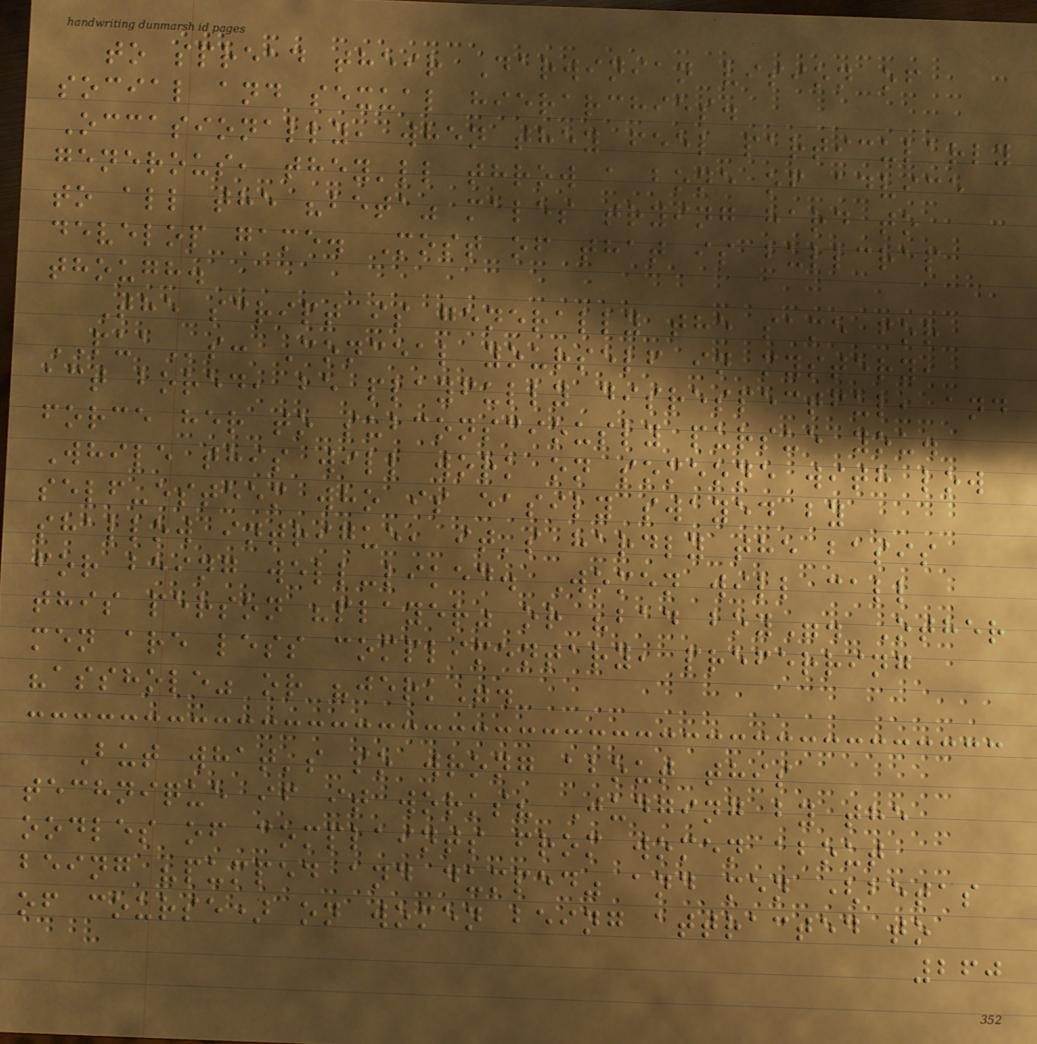to spread their Darwinian vision of
social and sexual hierarchies.
Occasionally, when they feel particularly
generous, they'll throw a bone of advice
to all the "beta" males trying hard to
develop game. Most of that is bullcrap
though.
The script is generally the same for
PUAs: Conceal yourself in mystery,
act bored, be playfully disrespectful, and
force her to subconsciously pursue you.
While this will work on someone with low
self-esteem who is easily swayed by
shallow intrigue, it's hardly the basis
for being well-liked. Women will call
this person "player" or "bad boy". Other
men are less complimentary, preferring
"asshole" or "jerk".
But what's so wrong about this
technique if it works? Judging by the
oodles of complaints from women about
being "pumped and dumped" and men (betas
of course) on women being attracted to
260
